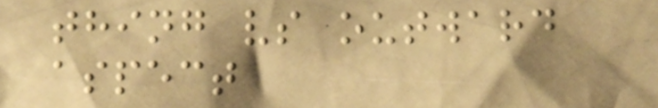thing vs outward
aspect
